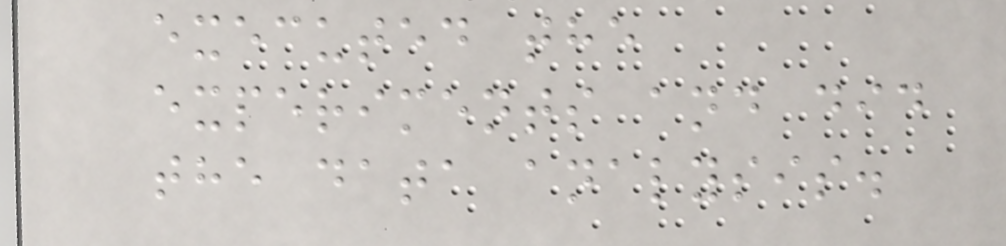executed the
experiments and did
the data analysis.
